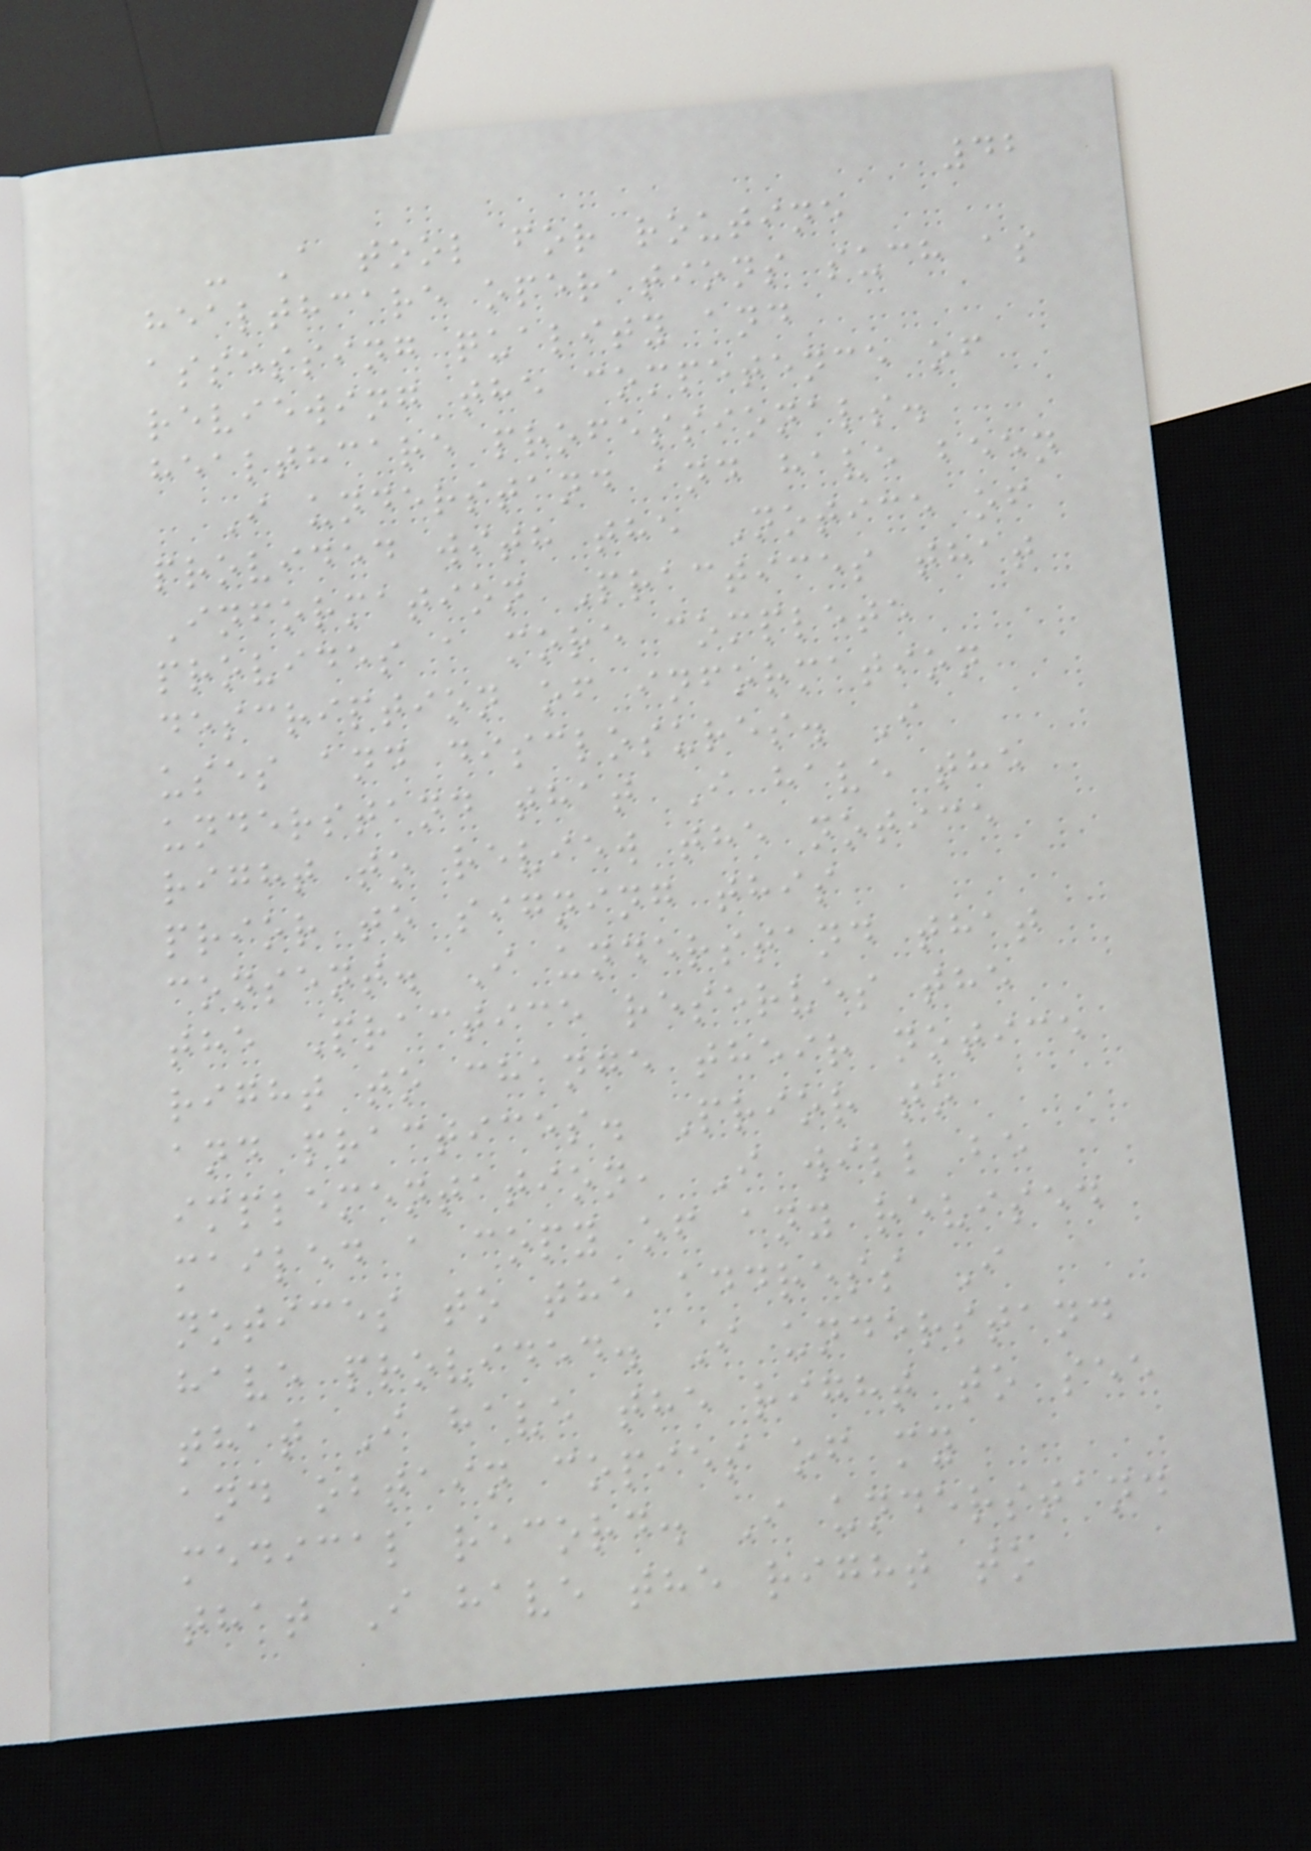42
- A tool for routine
healthcare operations such as
assessing quality and
reviewing the competence of
healthcare professionals.
I understand and have been
provided with the Notice of
Information Practices that
provides a more complete
description of information
uses and disclosures. I
understand that I have the
right to review the notice
prior to signing this
consent. I understand that
the Practice reserves the
right to change their notice
and practices. Prior to
implementation, I will be
mailed a copy of any revised
notices to the address I
have provided. I understand
that I have the right to see
and obtain copies of my
medical record. I understand
that I have the right to
